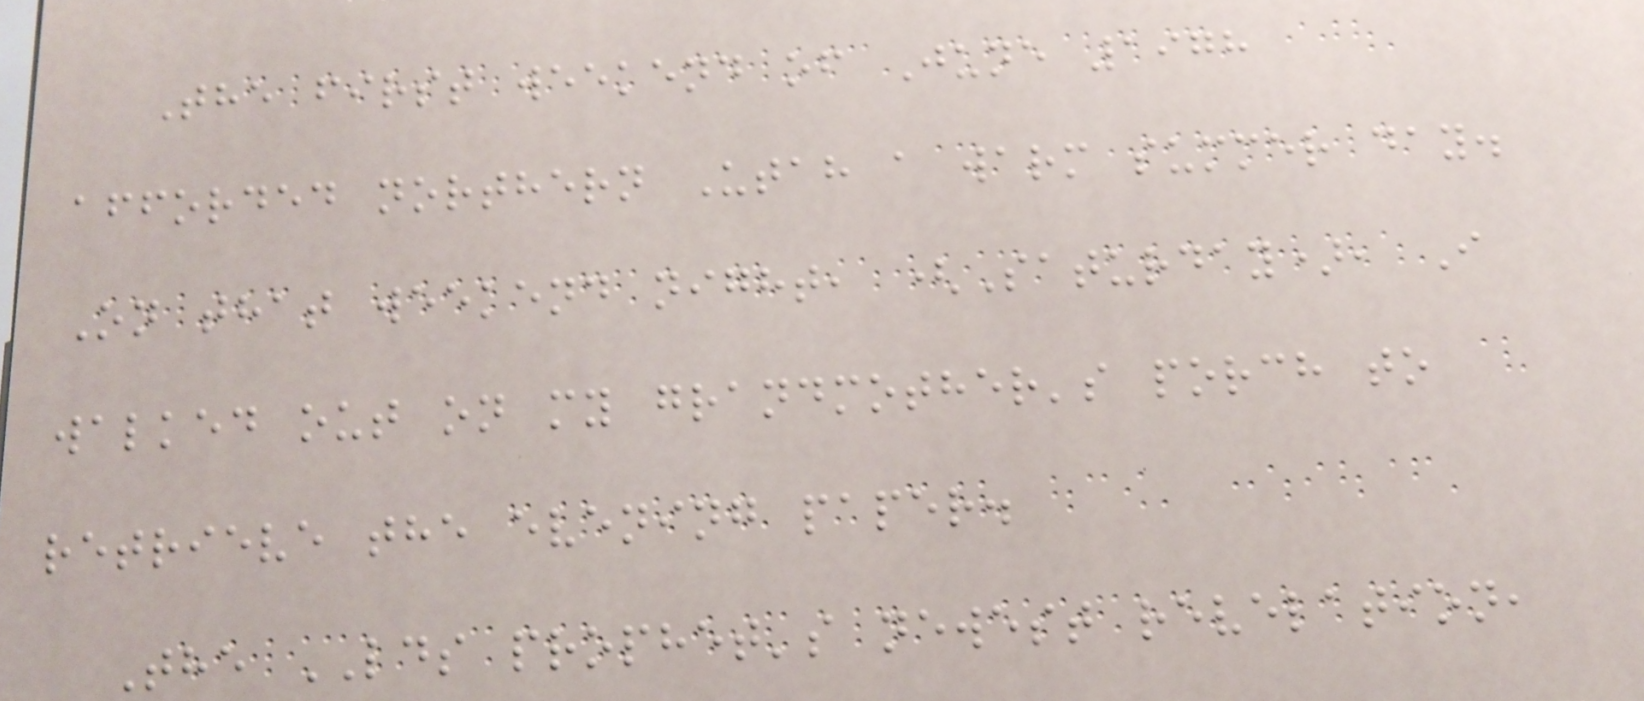The first weekend of June 1978
afforded northern Utah a warm summer day.
On that weekend night, (Saturday), I
walked out on my grandmother's porch to
retrieve the evening paper.
The LDS prophet's newest revelation,
